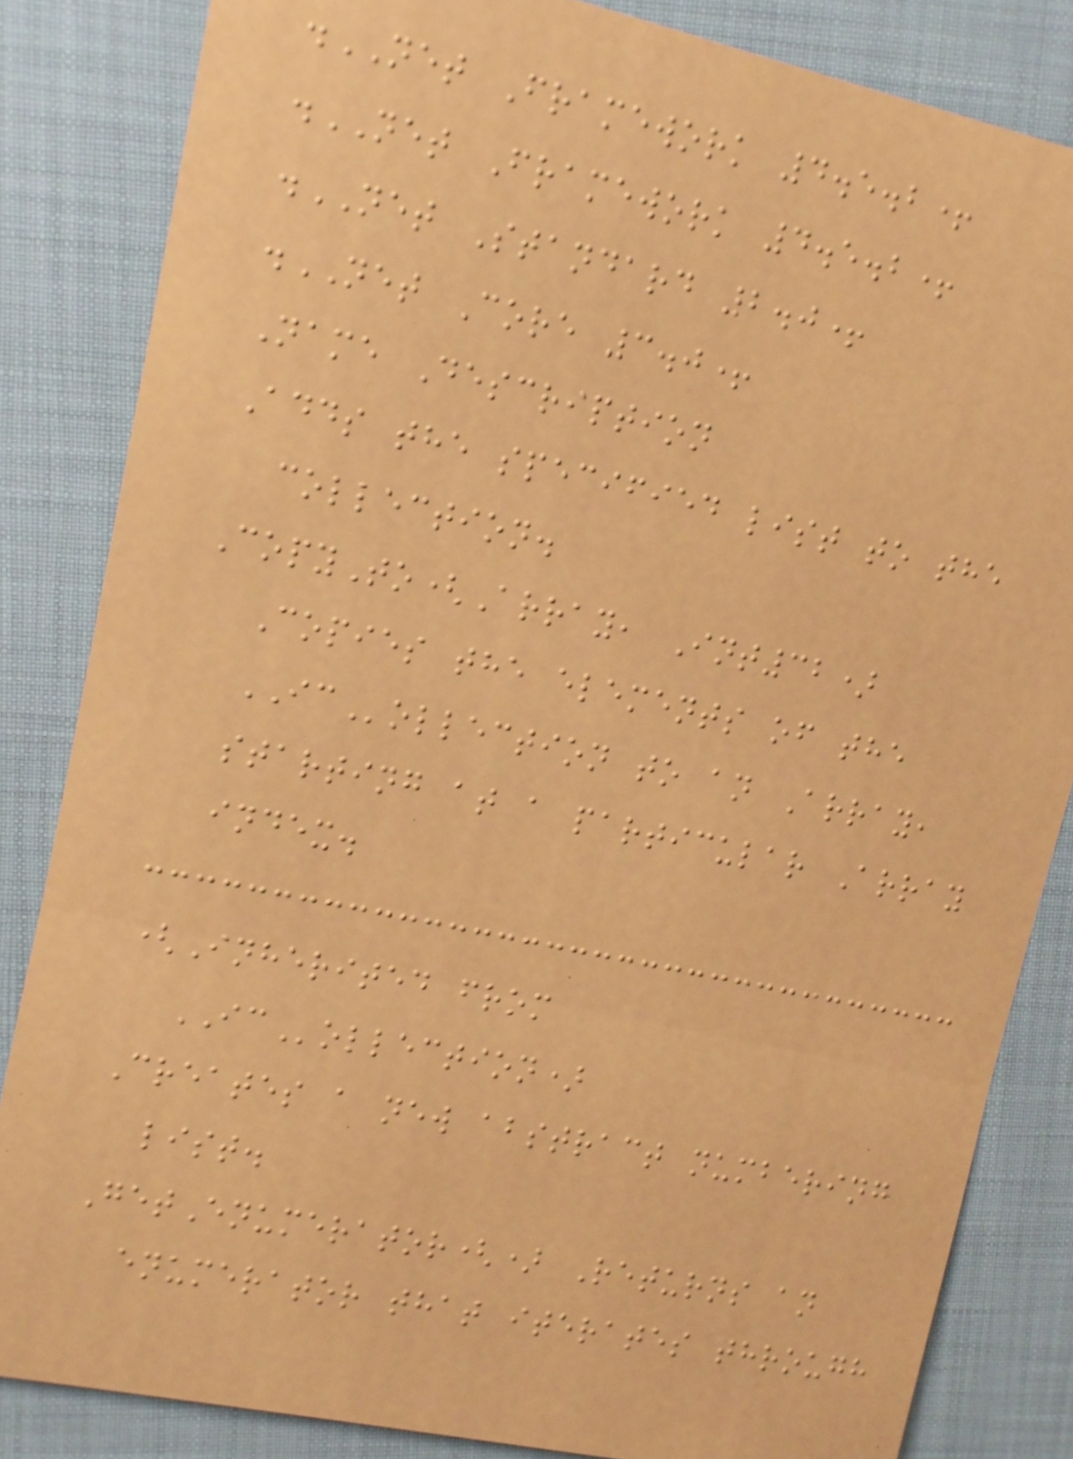.NET Framework 4.5.2+
.NET Framework 4.5.2+
.NET Standard 2.0+
.NET Core 3.0+
Name Description
Adds the specified list to the
collection.
CopyTo(Array, Int32)
Copies the elements of the
ICollection to an Array,
starting at a particular Array
index.
(Inherited from
ICollection)
Creates a new abstract numbering
list.
GetEnumerator() Returns an
enumerator that iterates through
